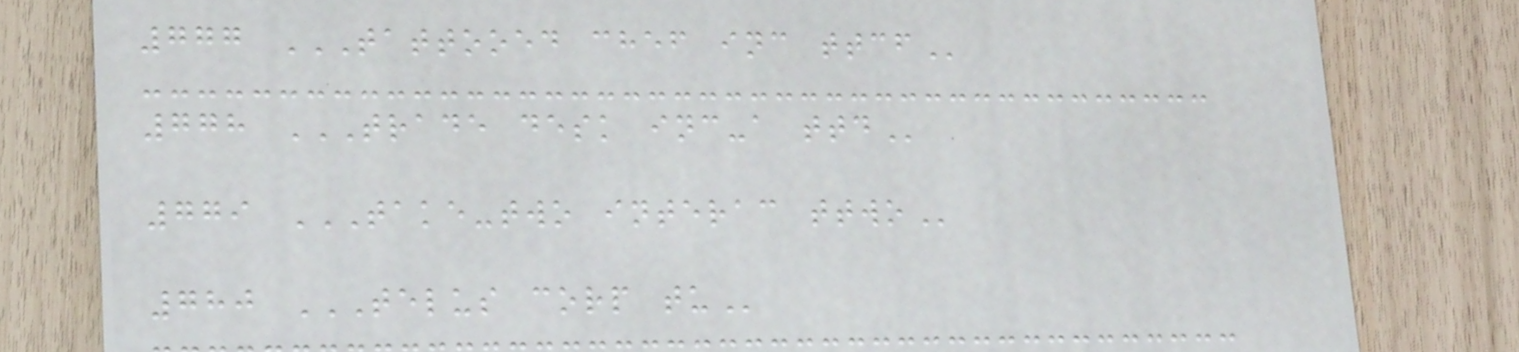777 TATTOOED CHEF INC TTCF
778 TRADE DESK INC-A TTD
779 TAKE-TWO INTERAC TTWO
780 TELUS CORP TU
